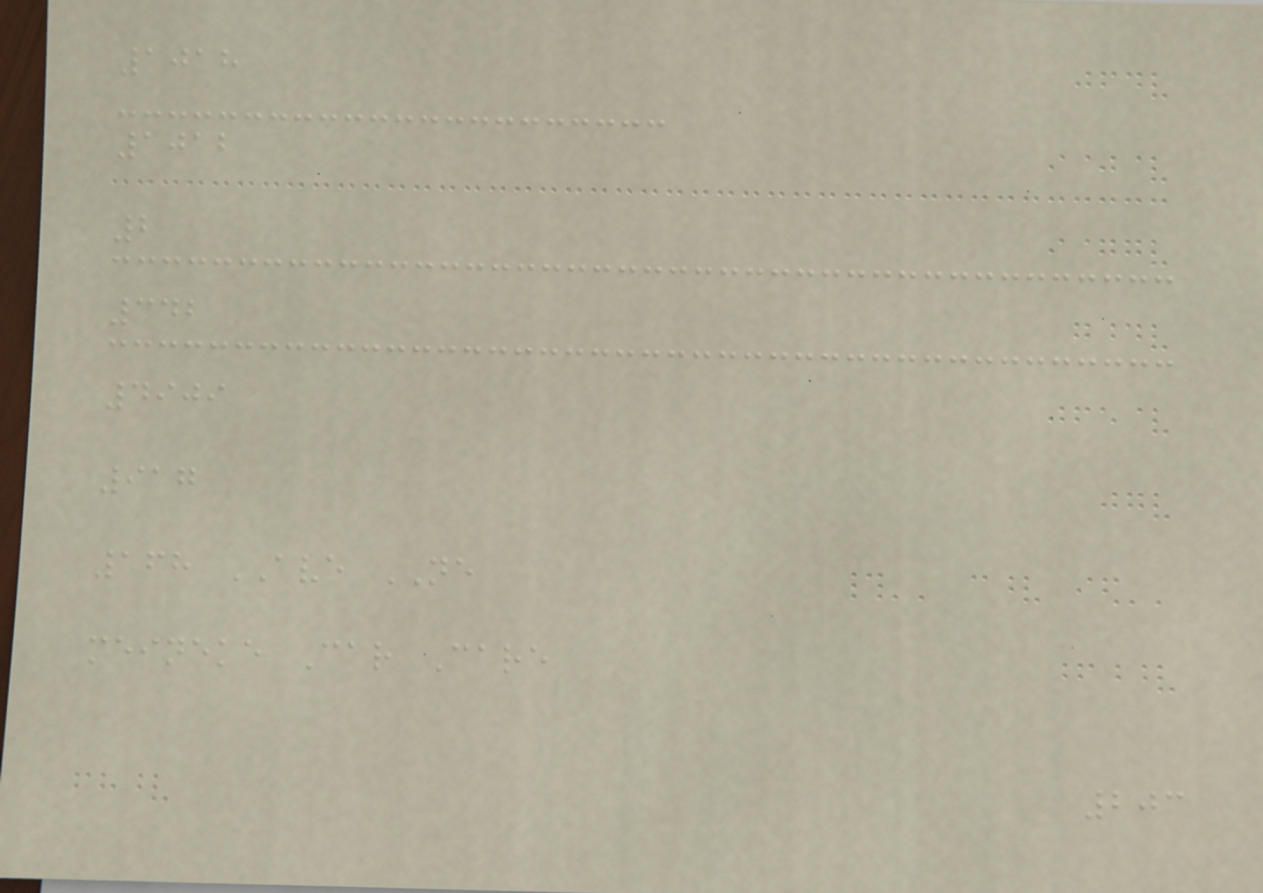1018
1012
2
342
4909
917
168 AVE NE
meineke Car Care
203
